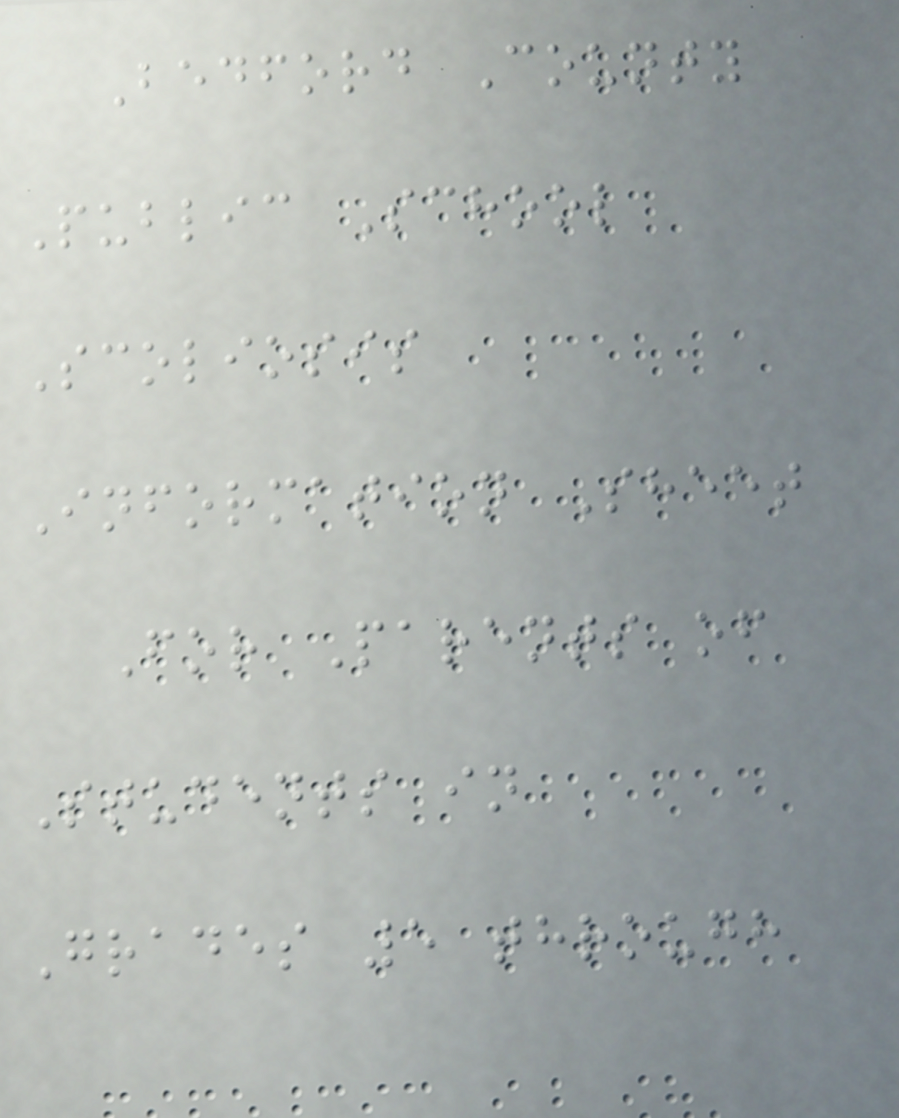Bedford County
Public School
Scoliosis
Information Sheet
For Parents of
Students in
Grades 5 through
